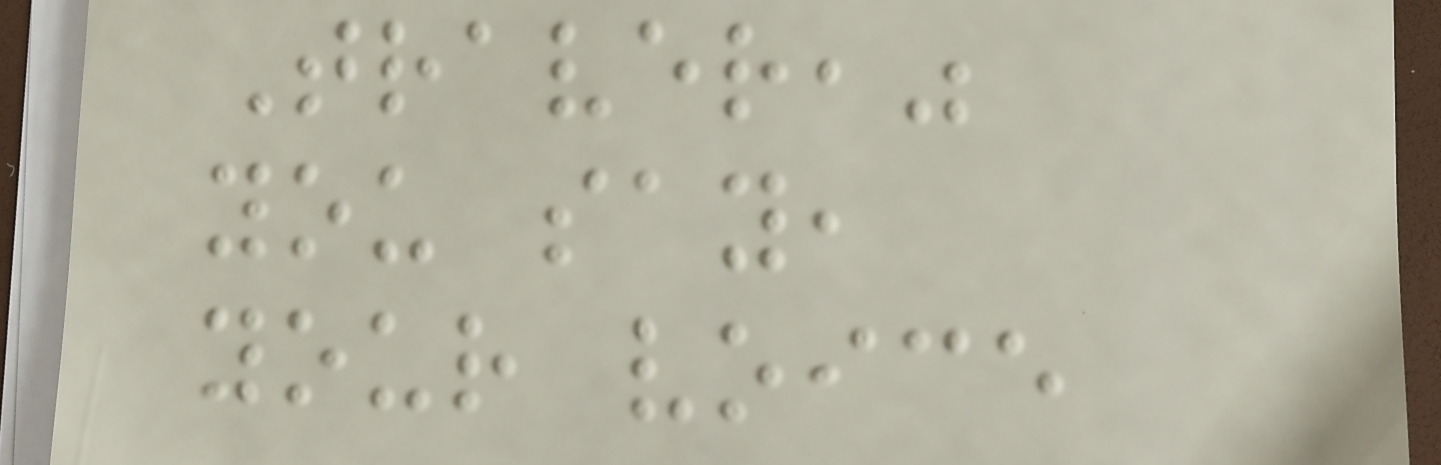Traver,"
you say,
your voice
